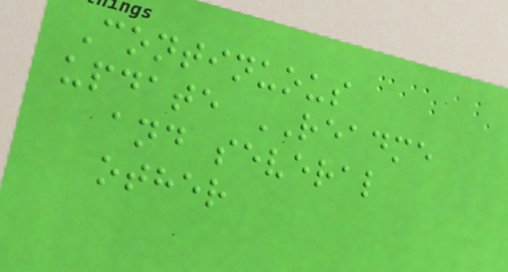Continuous
update README
and several
other
